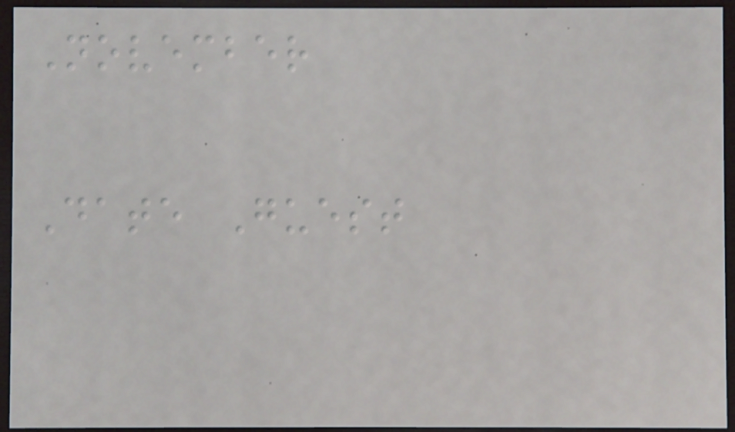November
Date Guest
